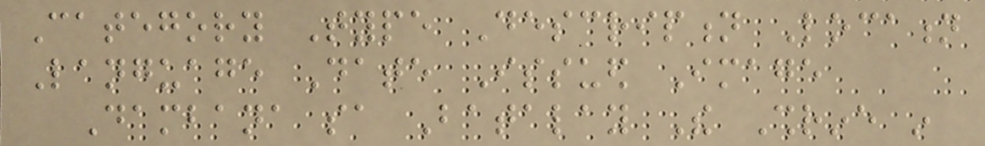Category Type Description Location
Language Date Issued Image
Dambana sa Batalay The Shrine in
